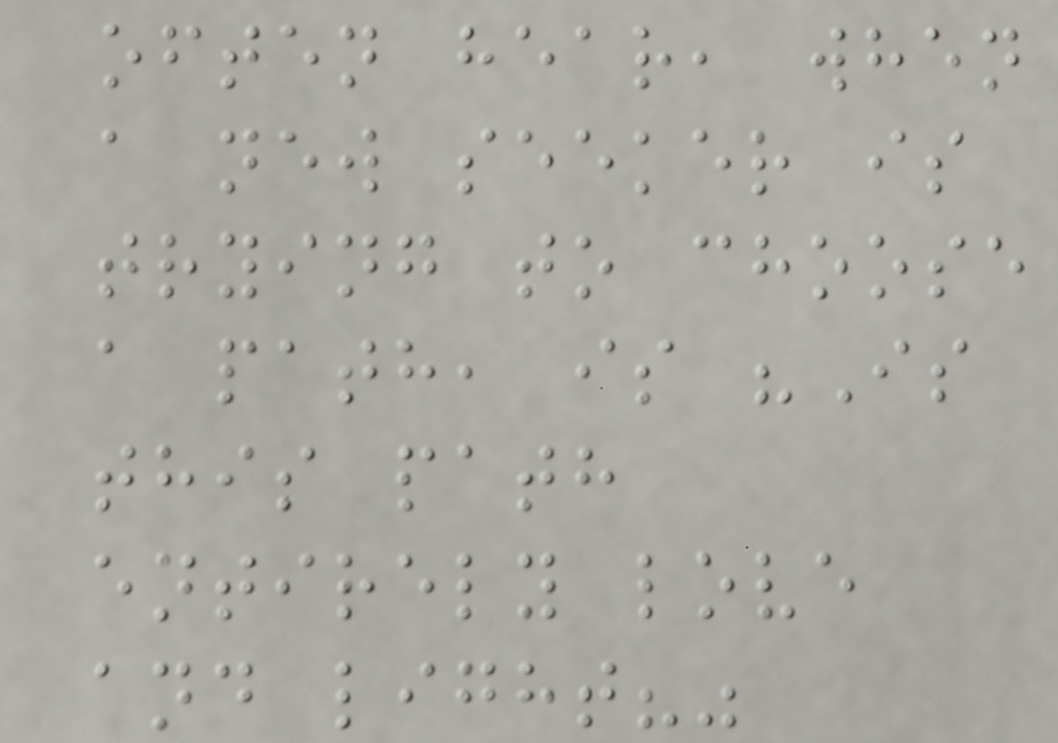often hear, when
a new seeker is
trying to choose
a path, is "Is
this path
entirely love
and light?"
